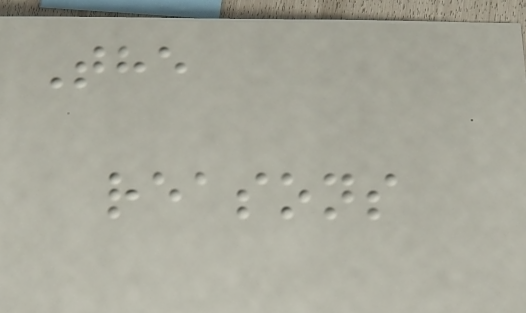The
reasons
